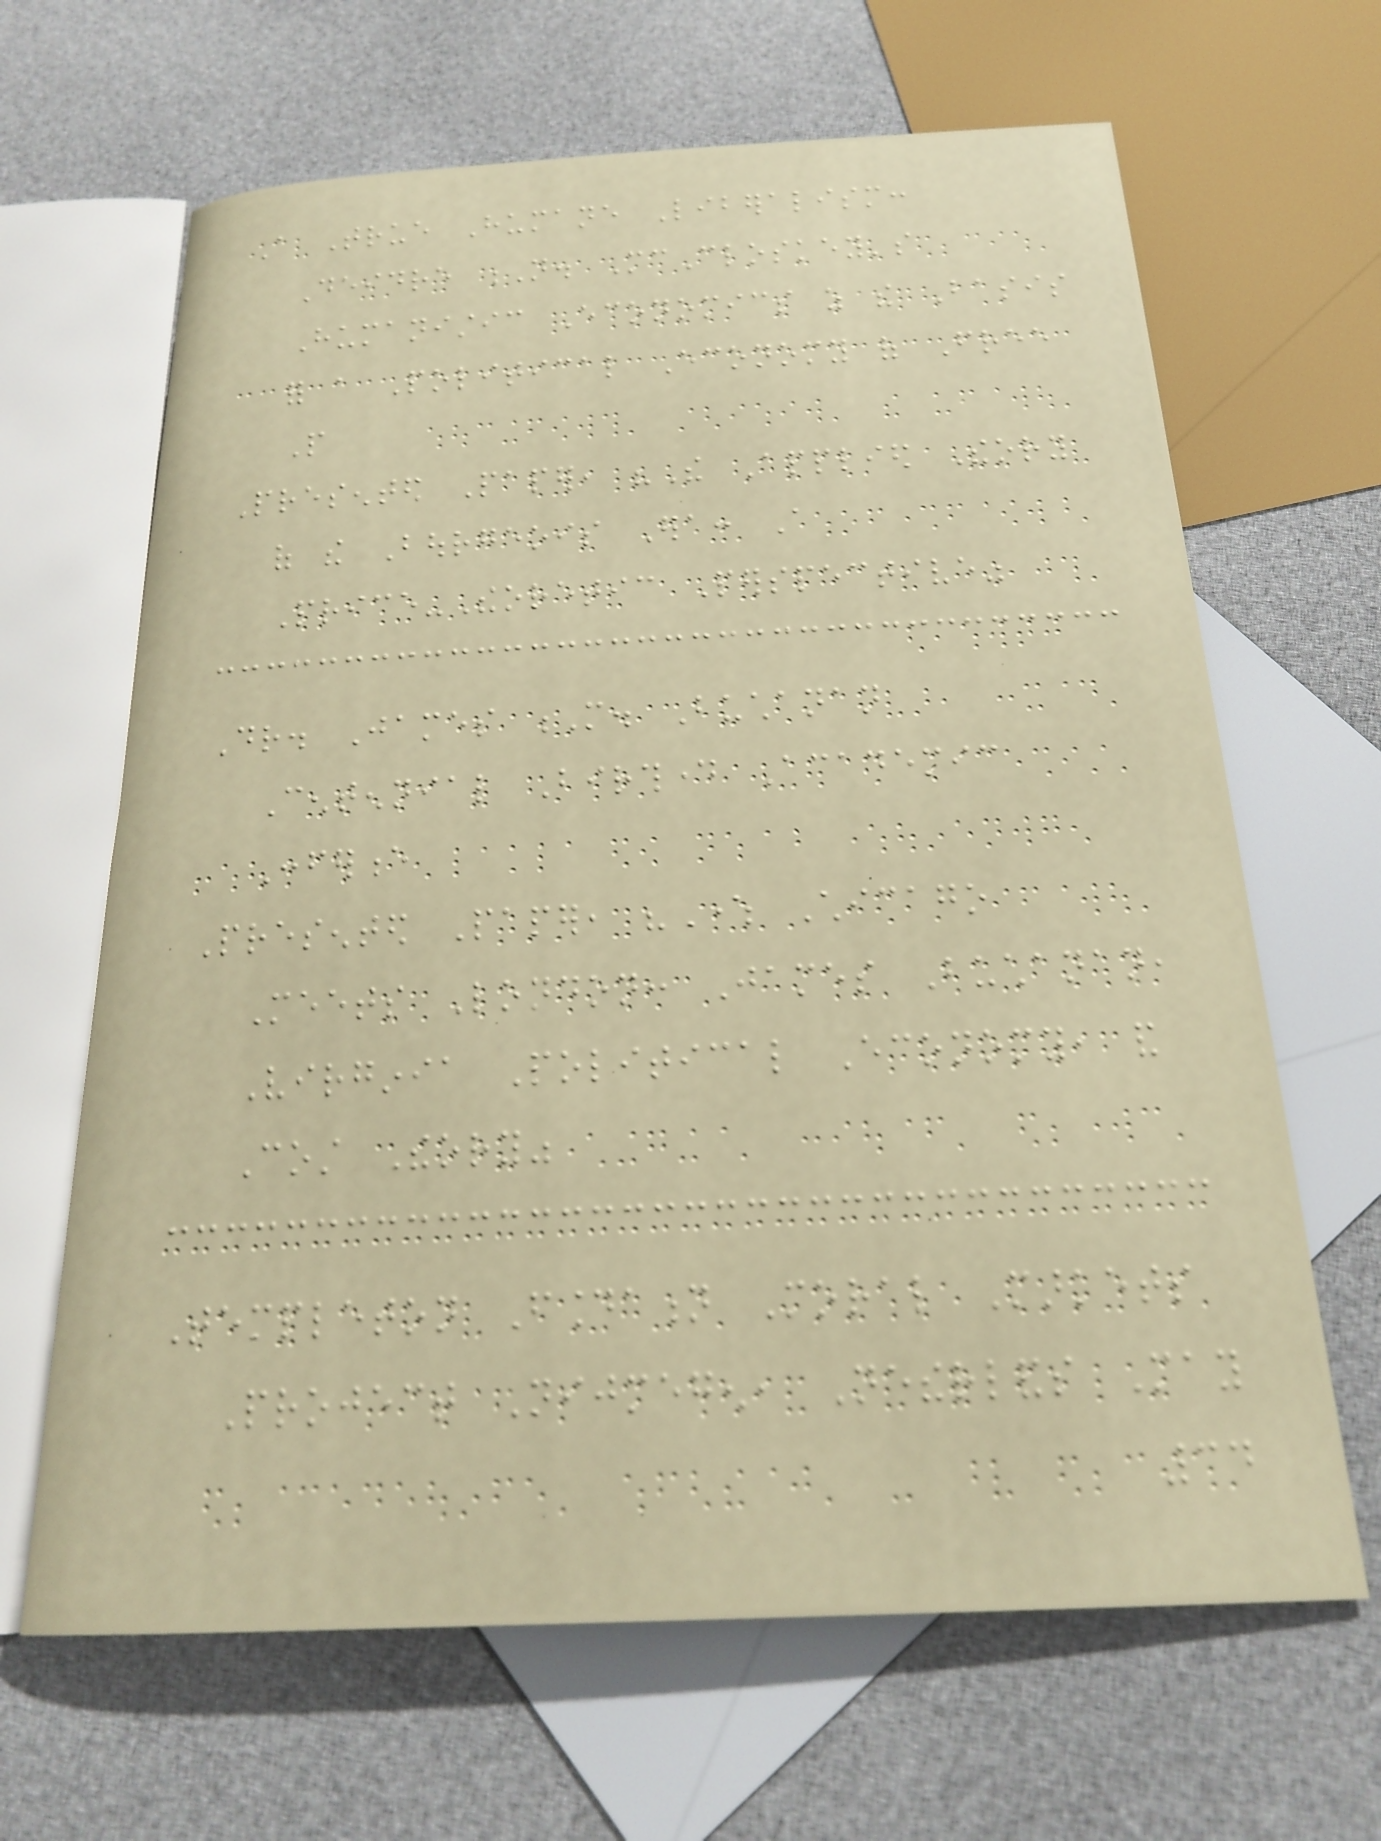A True Humane Liberalism:
Deidre N. McCloskey's
Humanistic Economics as the Basis
for a Political Economy of Free
People
Presented Paper, "The Applied Theory
of the Bourgeois Era: A
Price-Theoretic Perspective"
Dr. James M. Buchanan
Centennial Birthday Academic
Conference
Presented Paper, "Where Chicago
Meets London: James Buchanan,
Virginia Political Economy, and
Cost Theory"
Templeton Foundation Moral Markets
Project Nijmegen, Netherlands May
34
